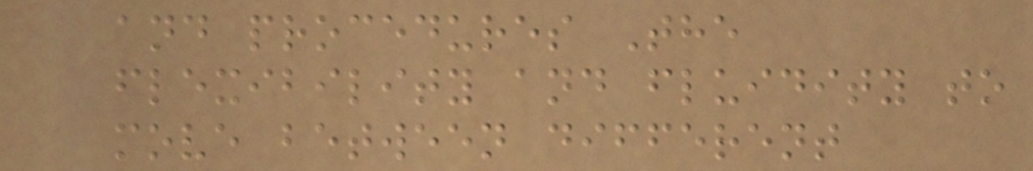and procedures The
flexibility and fluidity to
move between different
